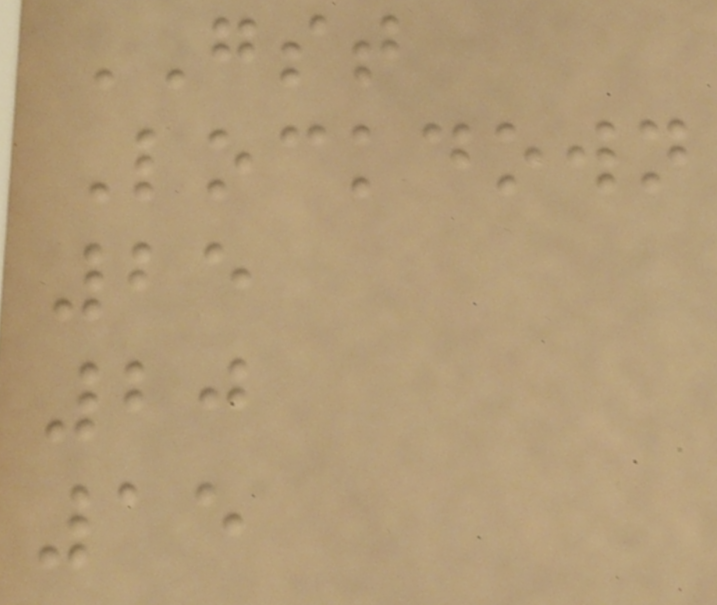GST
Lockdown
25
20
15
